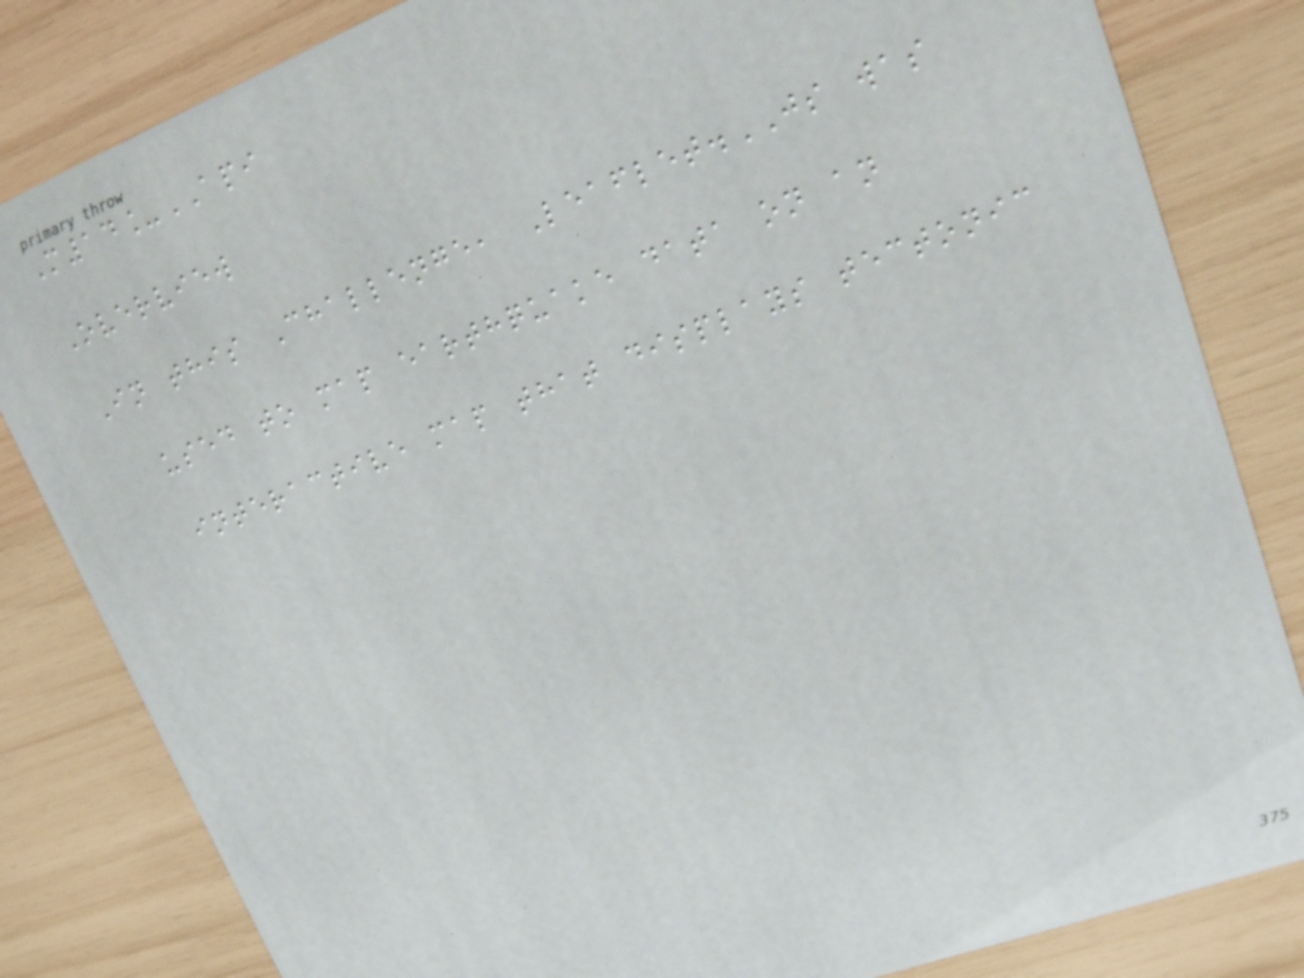M14_API
Overview
In this Challenge, Leaflet.JS was
used to map earthquake data on an
interactive map that displays tectonic
